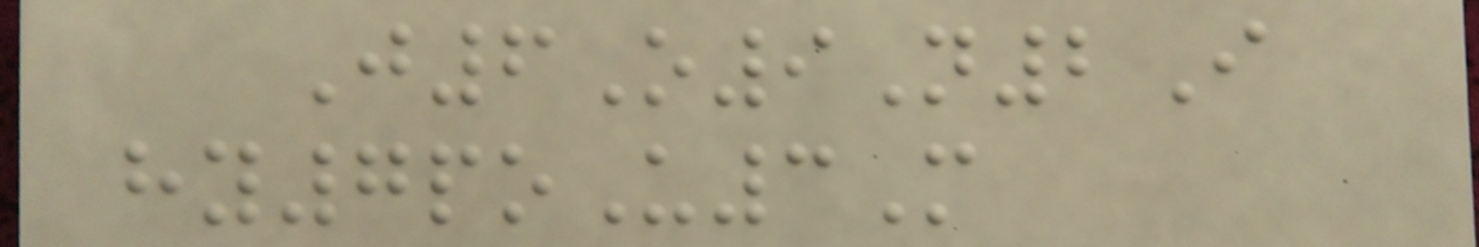J6O9N2I
hy7poU3M
